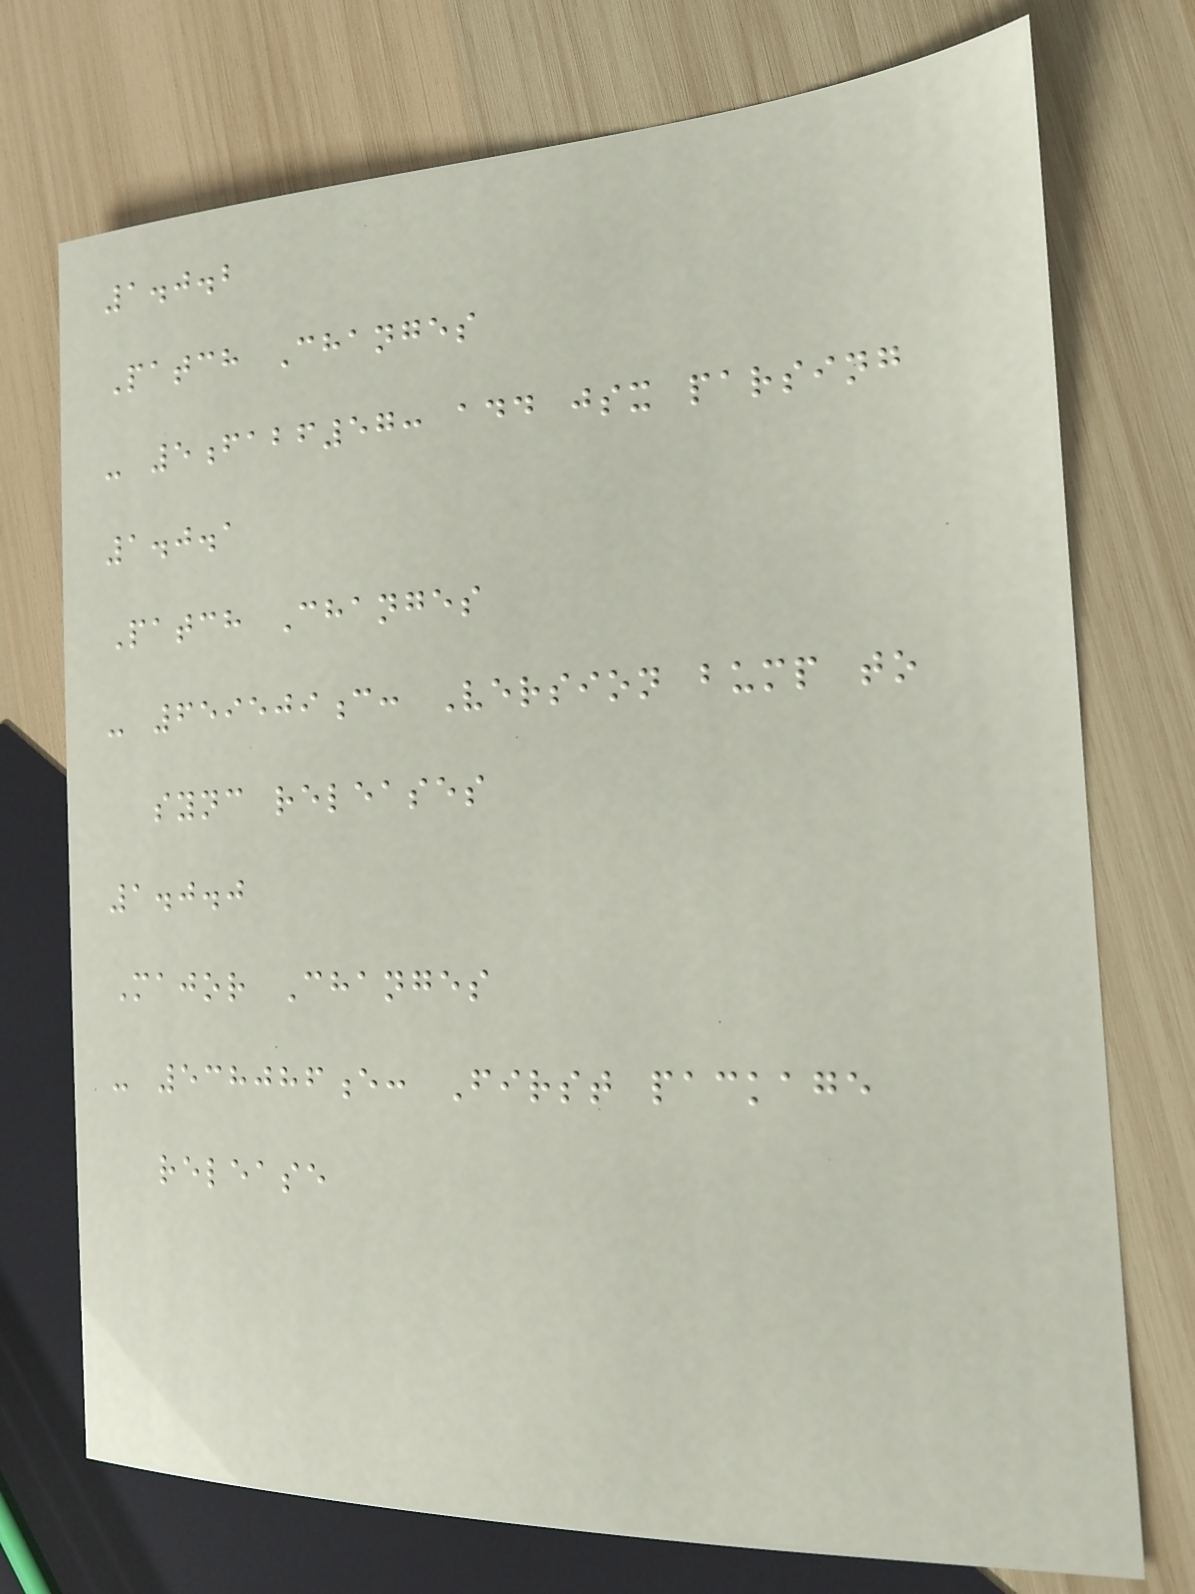1.0.2
Patch Changes
- 5fabf57: add jsx parsing
1.0.1
Patch Changes
- 659509c: Version bump to
sync releases
1.0.0
Major Changes
- 538086e: First package
release
